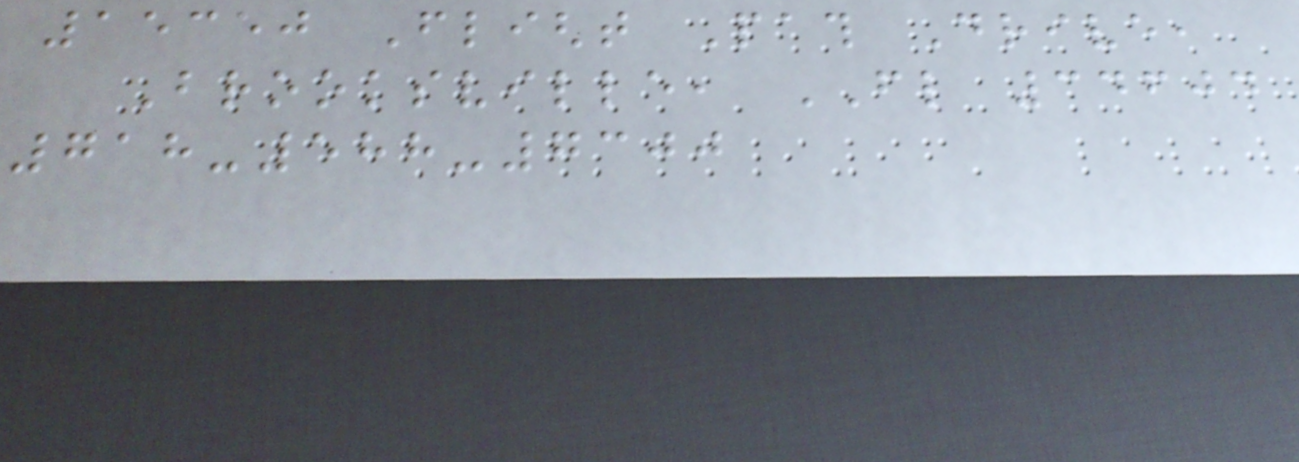15350 Flight Path Drive,
Brooksville, FL 34604
718-588-7300
